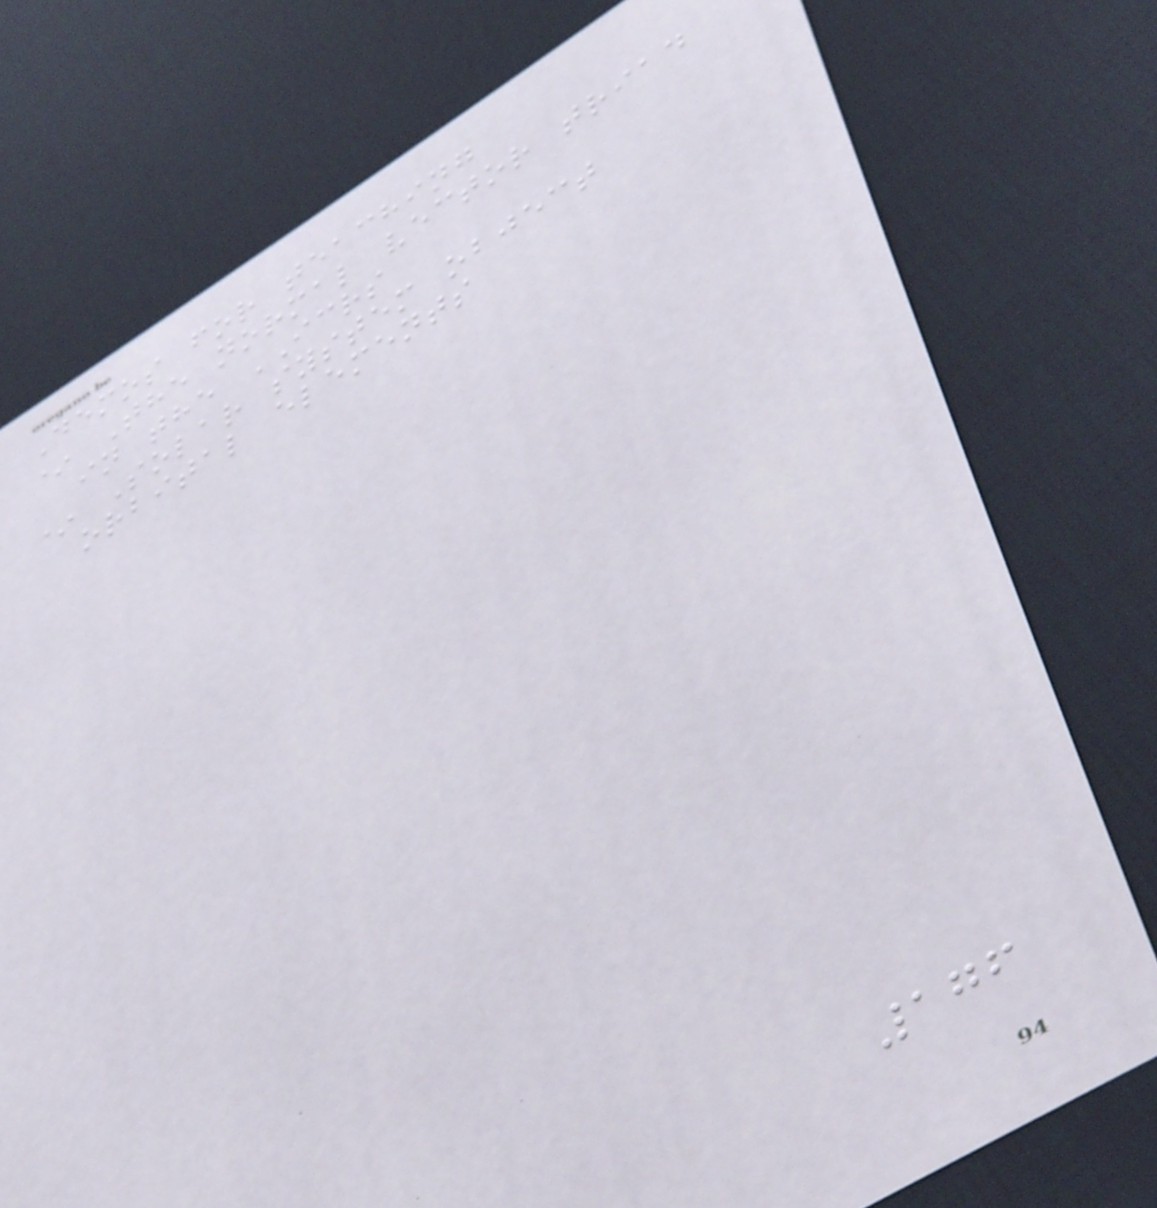Demos for teaching
* The normal vector triad
in the ICRS
* Solar system object
orbital elements
176
